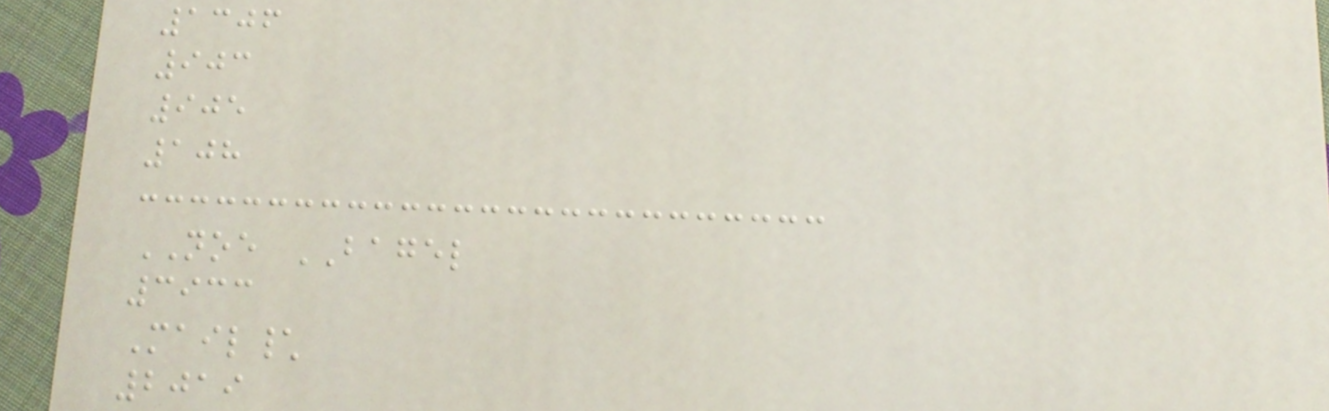1306
903
905
108
NOE BAGEL
3933
Mail\
2019
